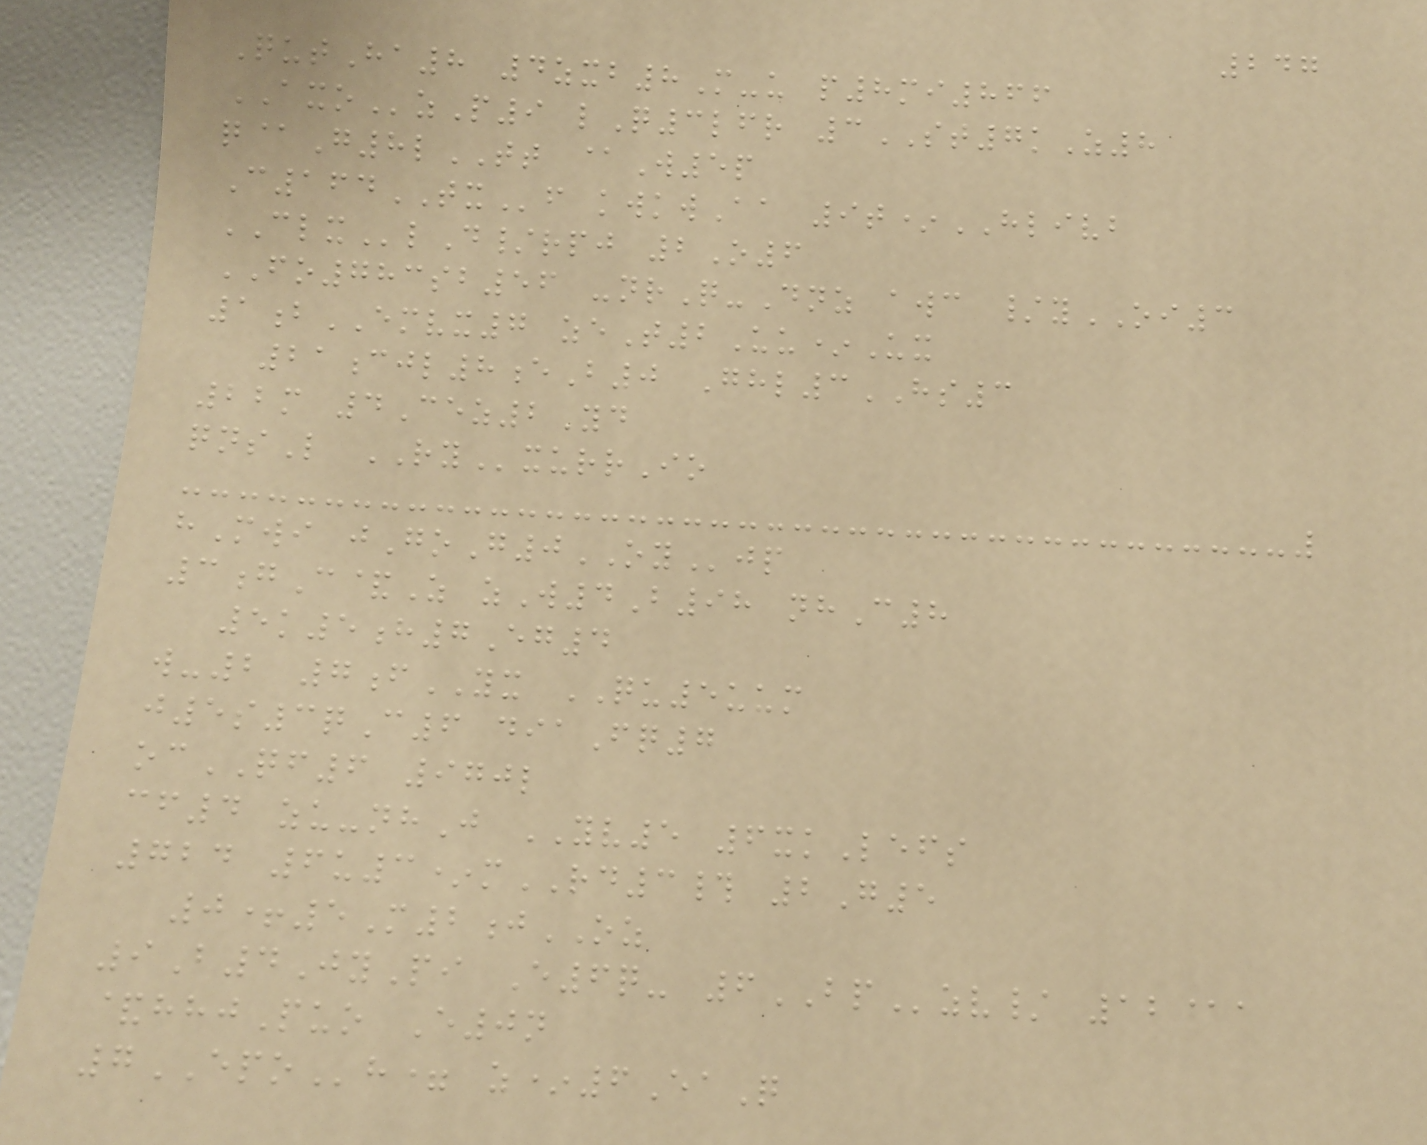247
QutHa8 4zxb8M-u p8mi866
AXOzP9 lQ3lfr 3ST7kZ8
q@G8lTT @W5p
C164TXf kwkwAa 9t*HLIVB
CLXlD/rpj 2O6
FO783sb56 -nrQ-Dnz awc /yOI3
1bEMVX7 zeT2Uu*Ux
21cjl8eB0 Ghl3HS3
22m 4Cez2Yd
qnsL RYxurrIo
hMwi jGoG0OYjp
3gC&Z zW4B98 nhC8
5k5h7Eg4
w-2 7fYX QU5uum
j5s3qC6 diaFq7
ocQF6 970l
cf4 zu-nhJ YV5 6xkLefs
724 6u3*mRD3# 2G5
0+5M2jOZ
9B4JyPi E6q- 6BPzv/ 12@a
&hhjPuo E0n
7EPOh= z*6EaQ
